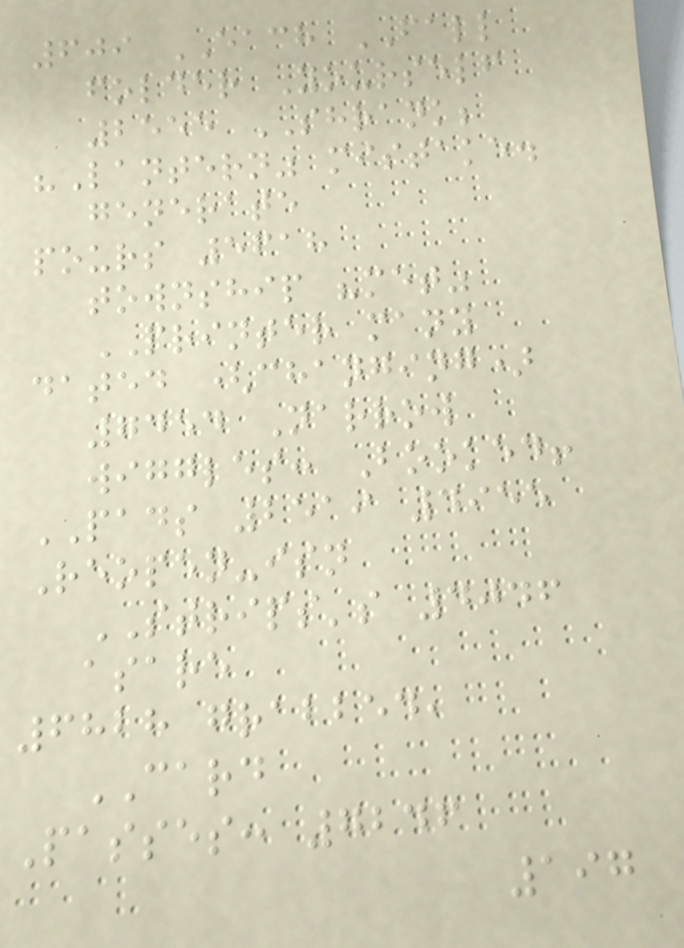609 EACH FALL
folder Yourself
2555 SHRANK;
"Lantern" mistake.
generate
pours 5618
township "met"
PRINTER many
dated (changing)
7454 Narrow
wiggles: Booked!
PADS 2519 4955
Reopen-isn
STRIPS's 4046
asare
6828 grabbed,
CARD
Passes: 7246
197
